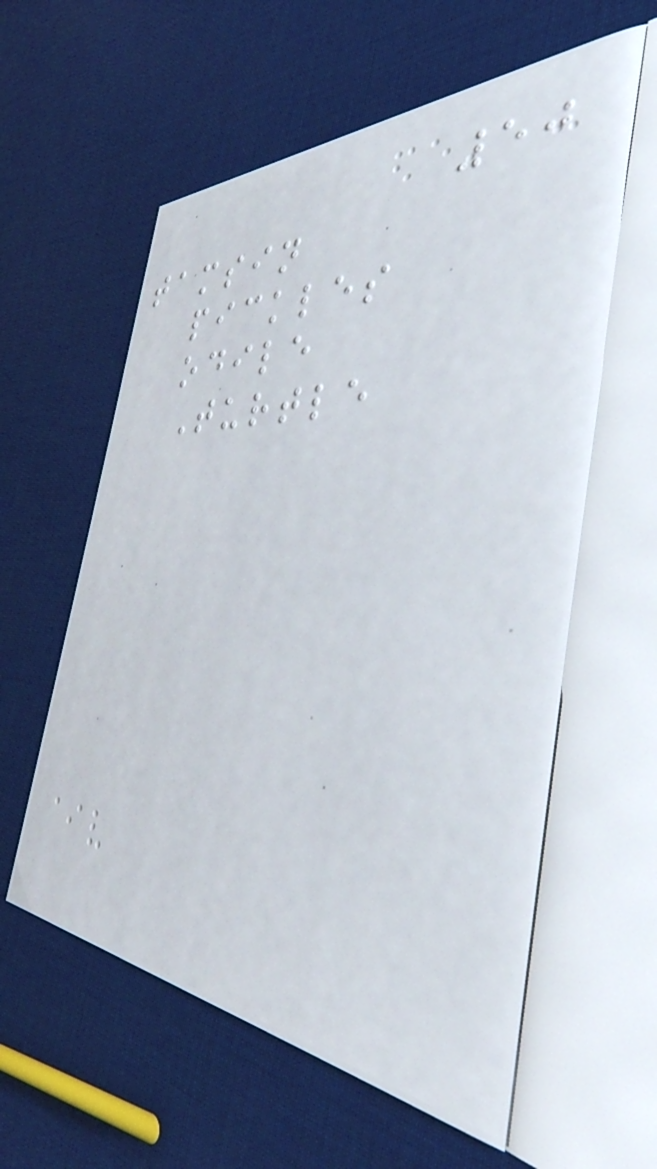50
tamsin
pickles
odile
Turtle
